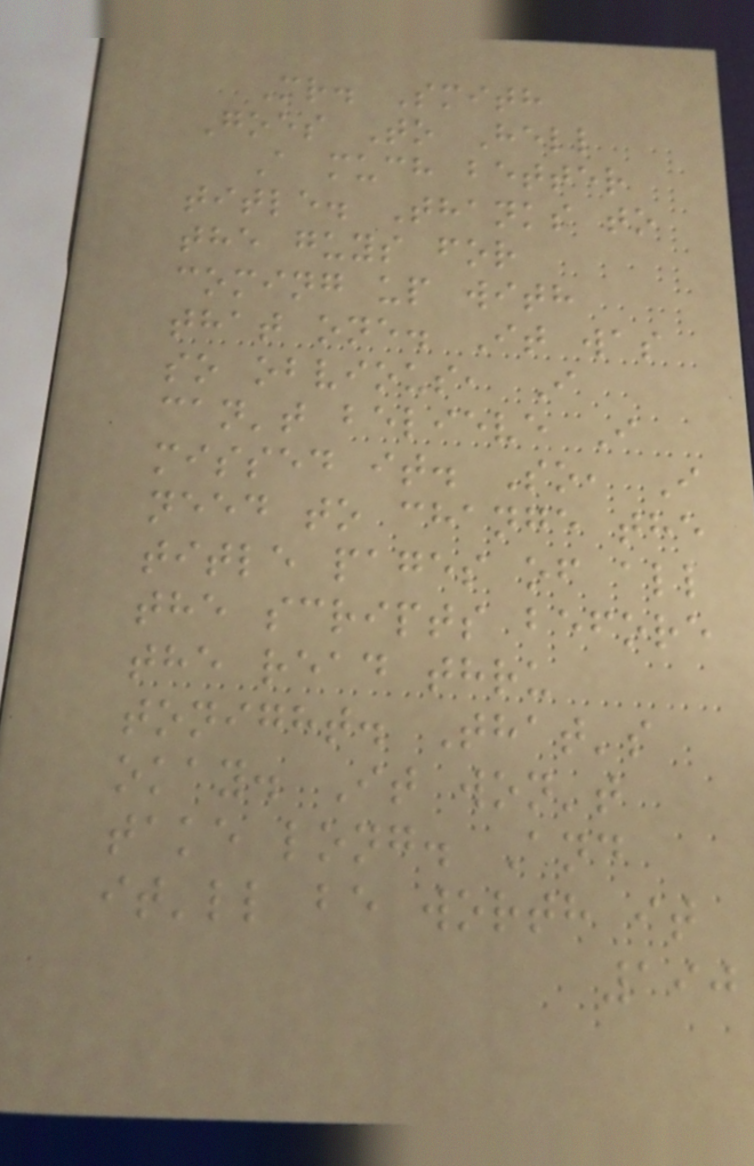Mr. Smith
Goes To Hell
A much better
title. Thanks to
the guys for
coming up with
that one. It was
so obvious, I
can't believe I
missed it. So, I
need to change the
title pages of all
the scripts before
the read thru
tonight. That's
okay. It won't
take long. And
it'll be worth it
190
